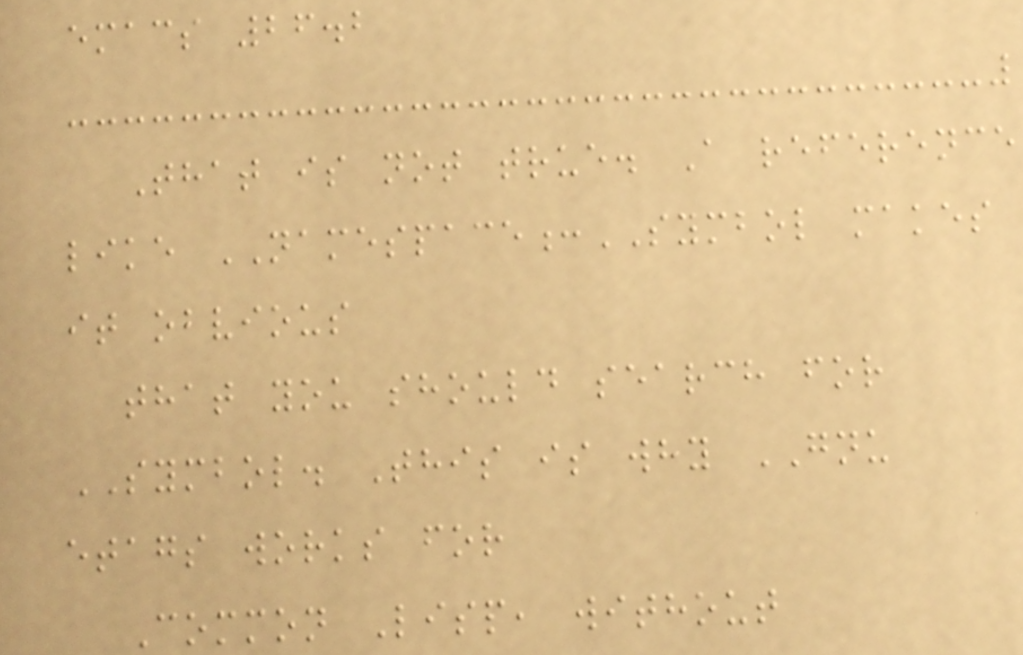emacs 26.2
That is not true. A reference
like NAMESPACE:SYMBOL makes
it obvious
that you should search for
SYMBOL. This is why GNU
etags works for
Common Lisp, without
